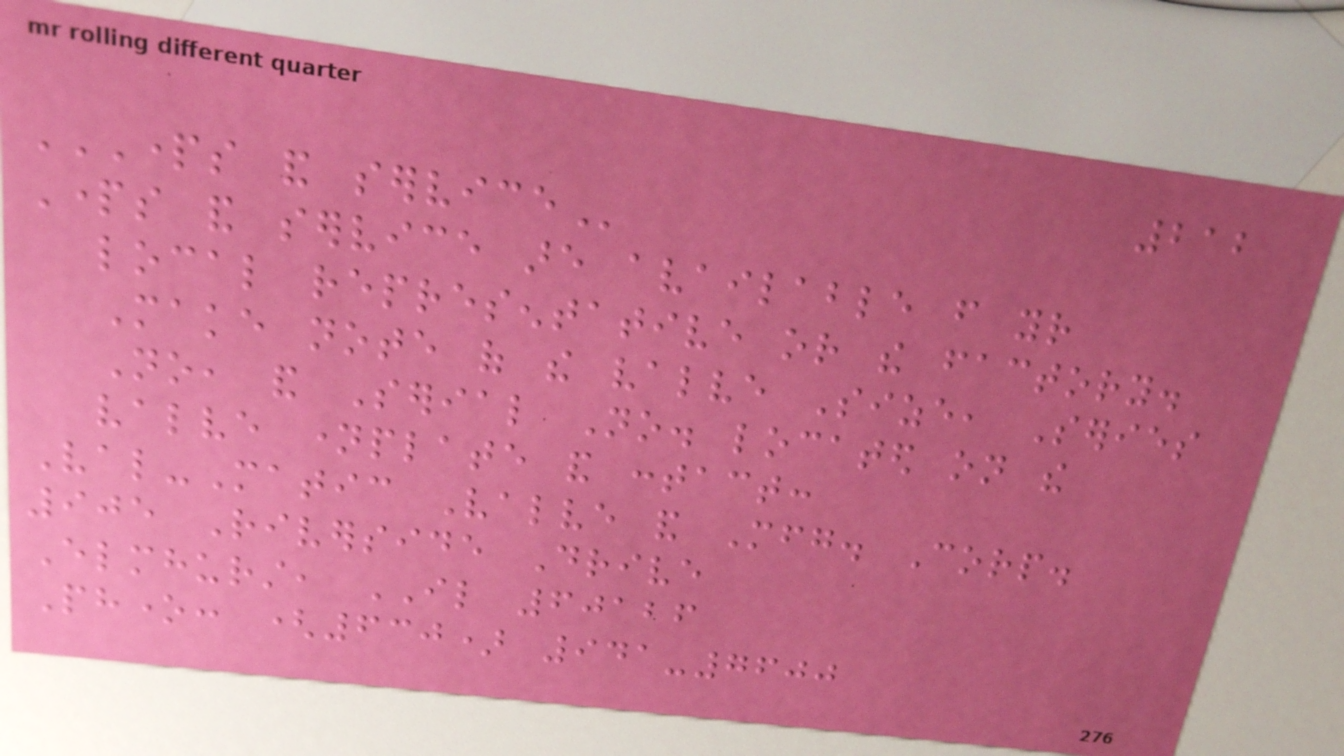212
PARTS AND SERVICE
Parts and service are available from your
local representative or the factory.
Make note of the valve Size, Series
No, and Serial No. located on the
valve nameplate and contact:
Val-Matic Valve and Mfg. Corp.
905 Riverside Drive
Elmhurst, IL 60126
Phone: (630) 941-7600
